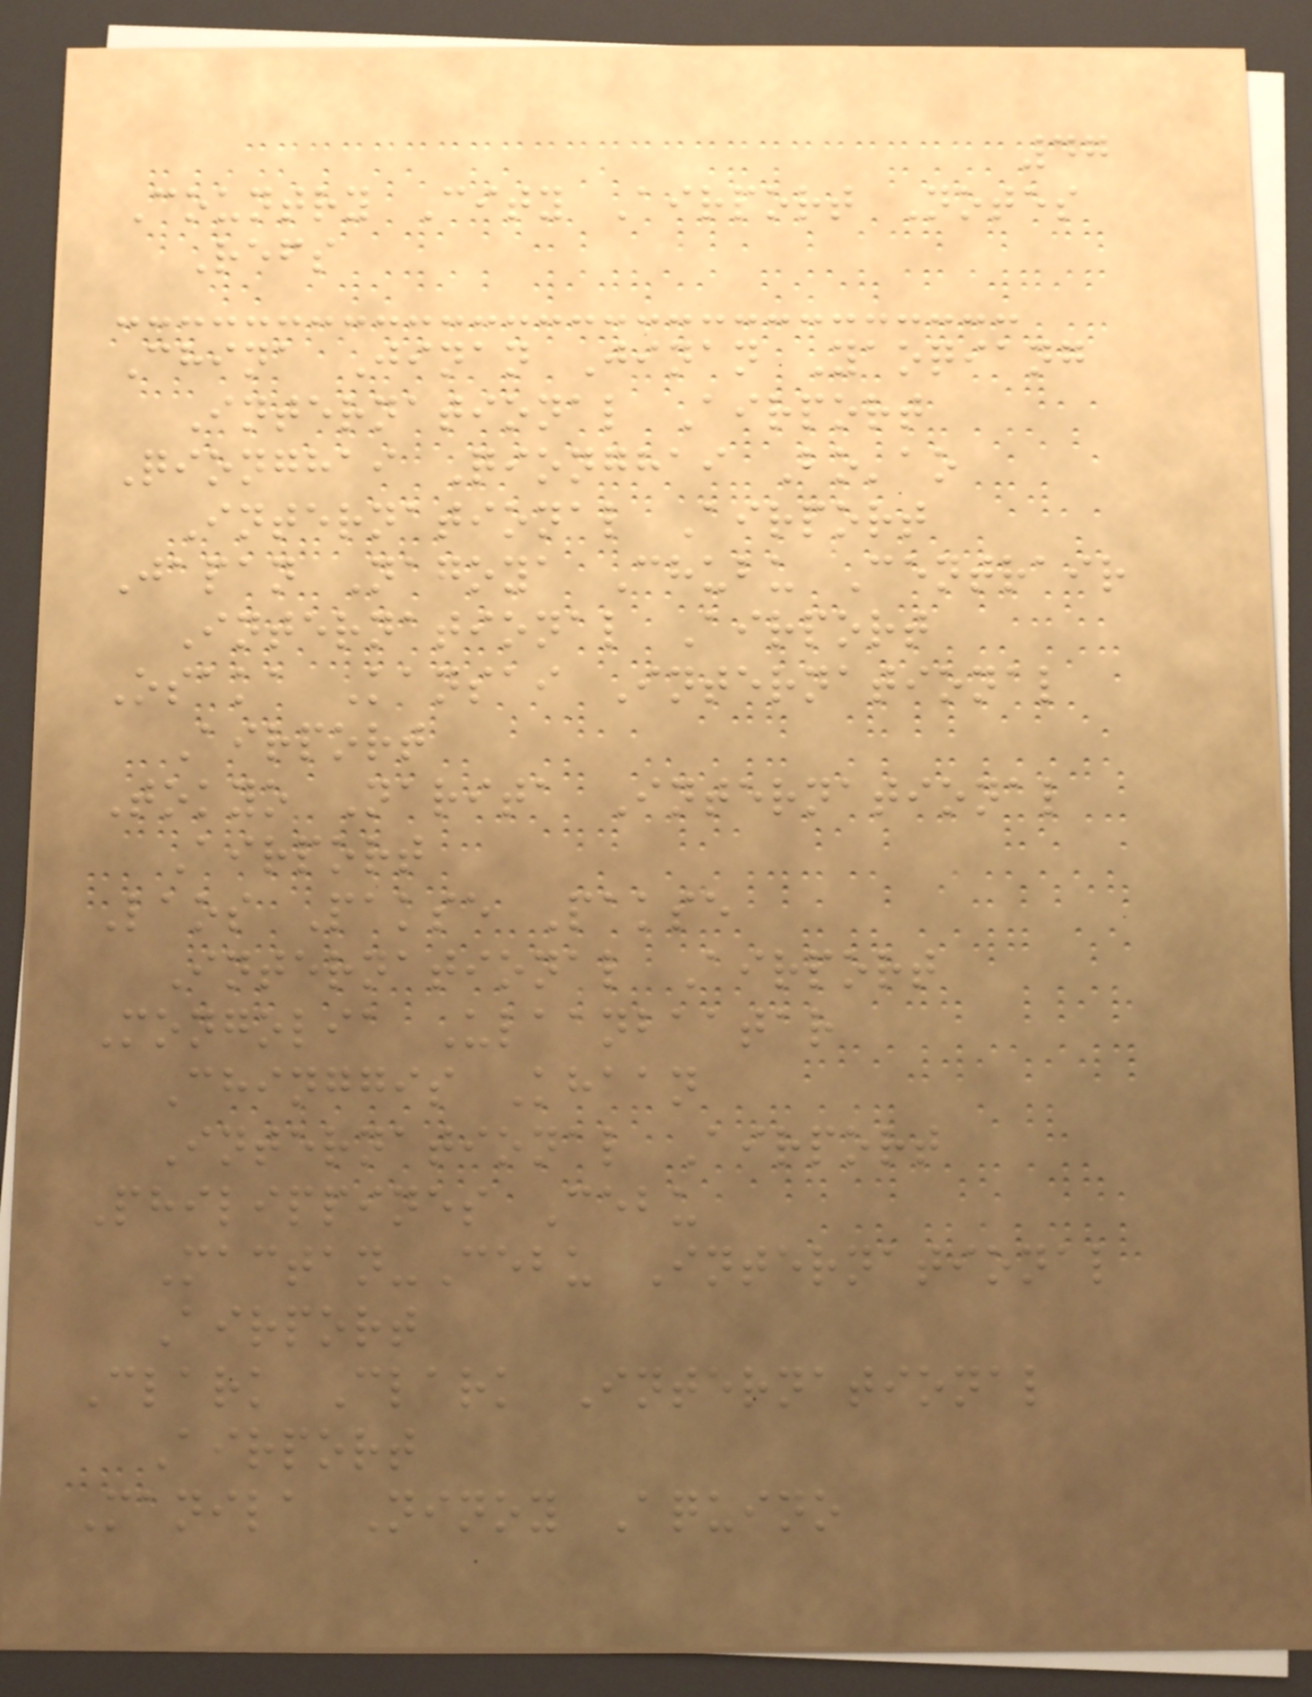47
Country City Airport Notes
Refs
China Jinan Jinan Yaoqiang
International Airport
Qionghai Qionghai Bo'ao
International Airport
Japan Nagoya Chubu Centrair
International Airport
Osaka Kansai International
Airport
Tokyo Narita International
Airport
Laos Pakse Pakse
International Airport
Mongolia Ulaanbaatar
Chinggis Khaan
International Airport
Philippines Cebu
Mactan-Cebu International
Airport
Clark Clark International
Airport
Manila Ninoy Aquino
